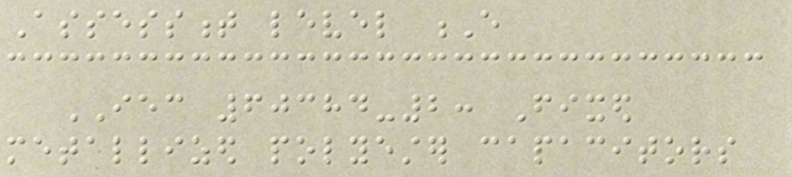Assessment level E
IEC 60384-2: Fixed
metallized polyester capacitors
